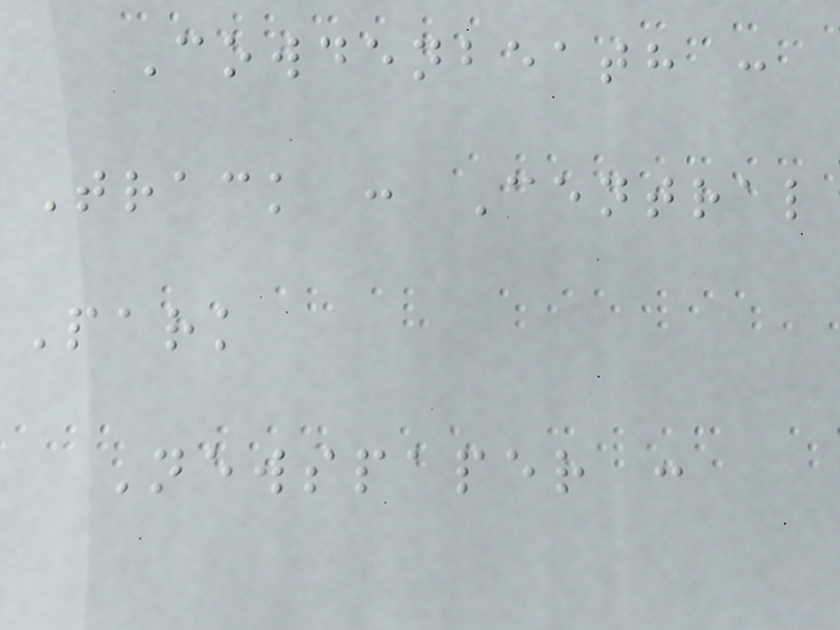Cowdenbeath :
Track : Central
Park
Newspaper :
